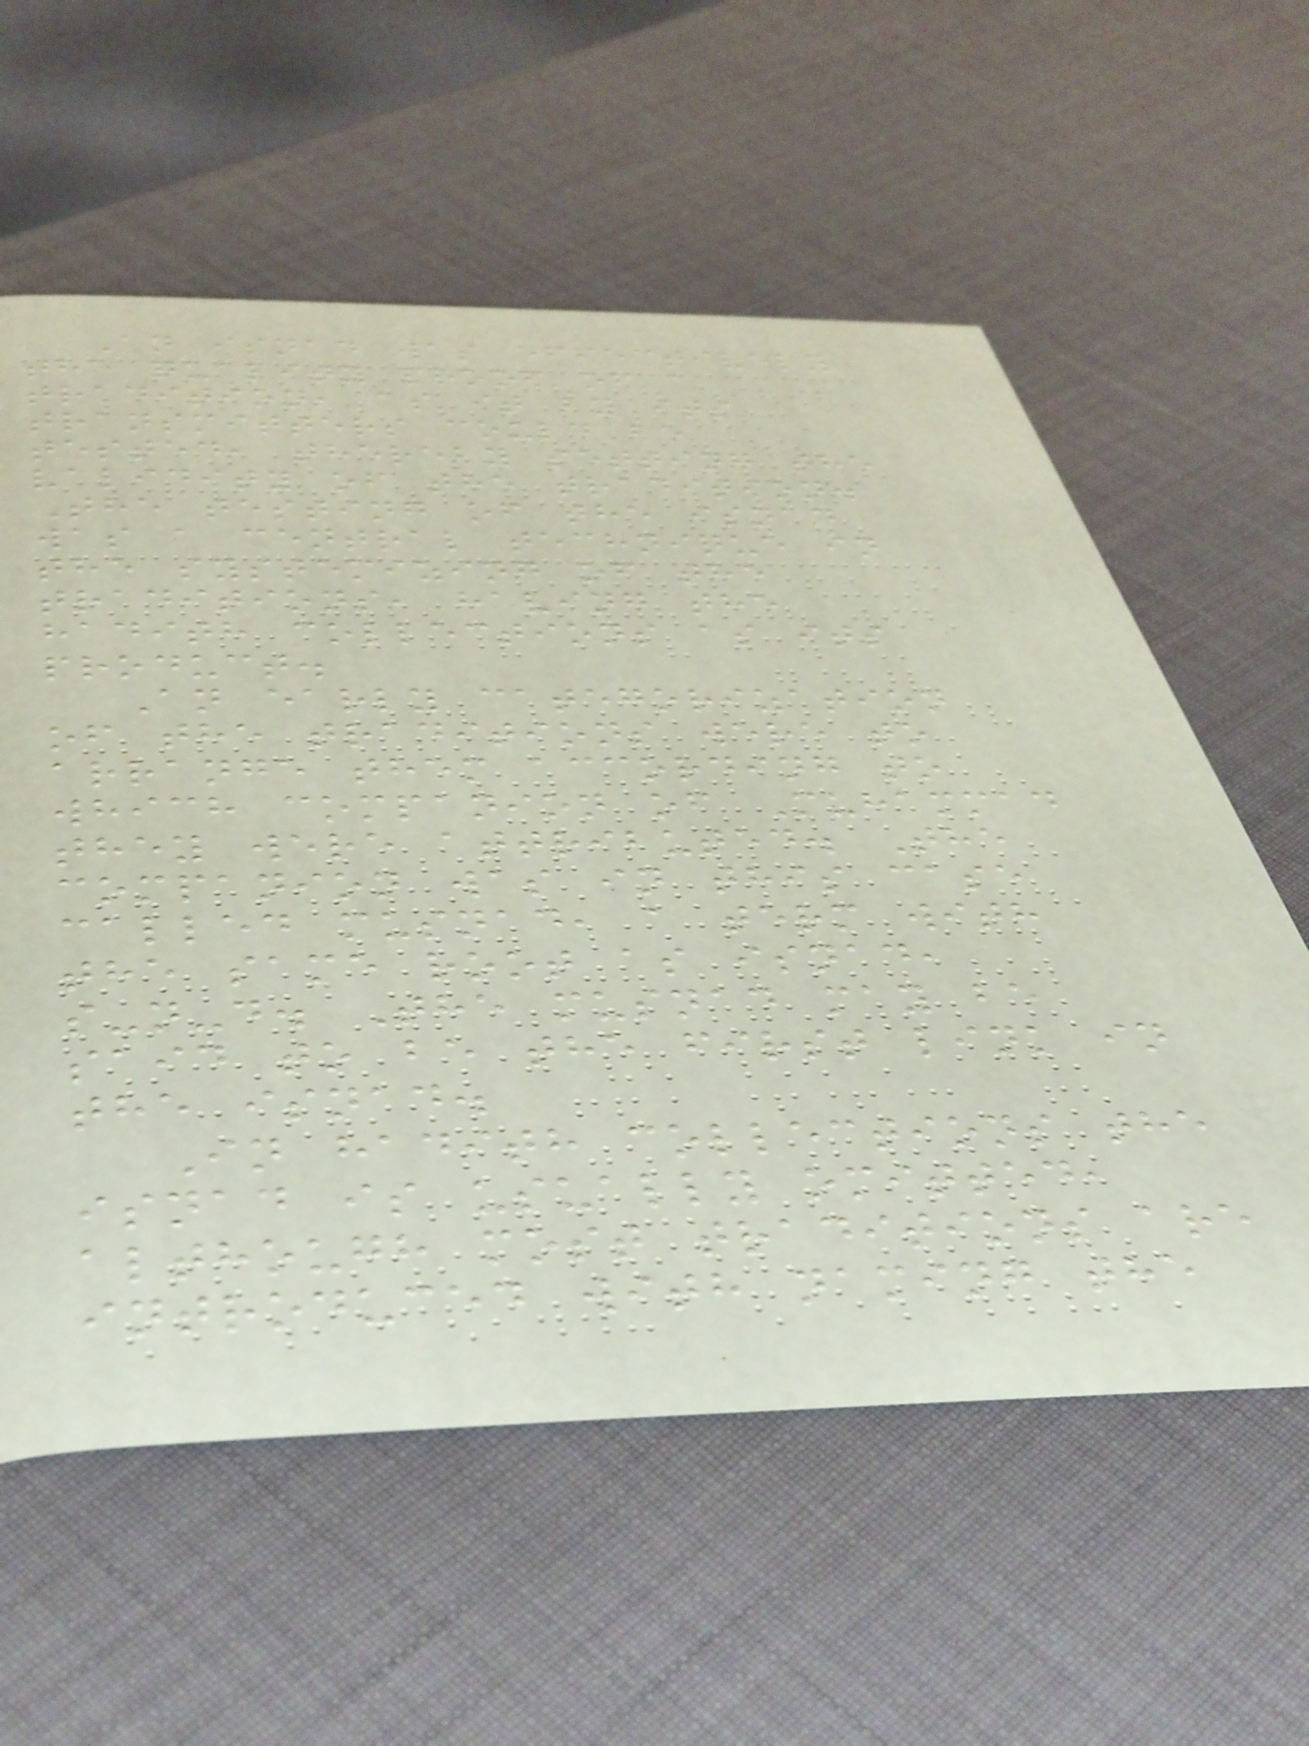An isnad was effectively
the quality proof of a
tradition, as it by its
transmitters could be
tested, thereby setting the
validity of the tradition.
The testing of the isnad
was a central technique in
the systemizing of the
traditions, having the
hadith collections as its
product.
An early categorization
of the traditions were to
arrange them according to
which companion of Muhammad
they were attributed. The
companion was in this case
called musnad, a term with
the same root as isnad,
s-n-d. The musnad may be
said to be the first link in
the isnad.
In hadith collections the
isnad is usually omitted,
although most traditions are
introduced with naming the
